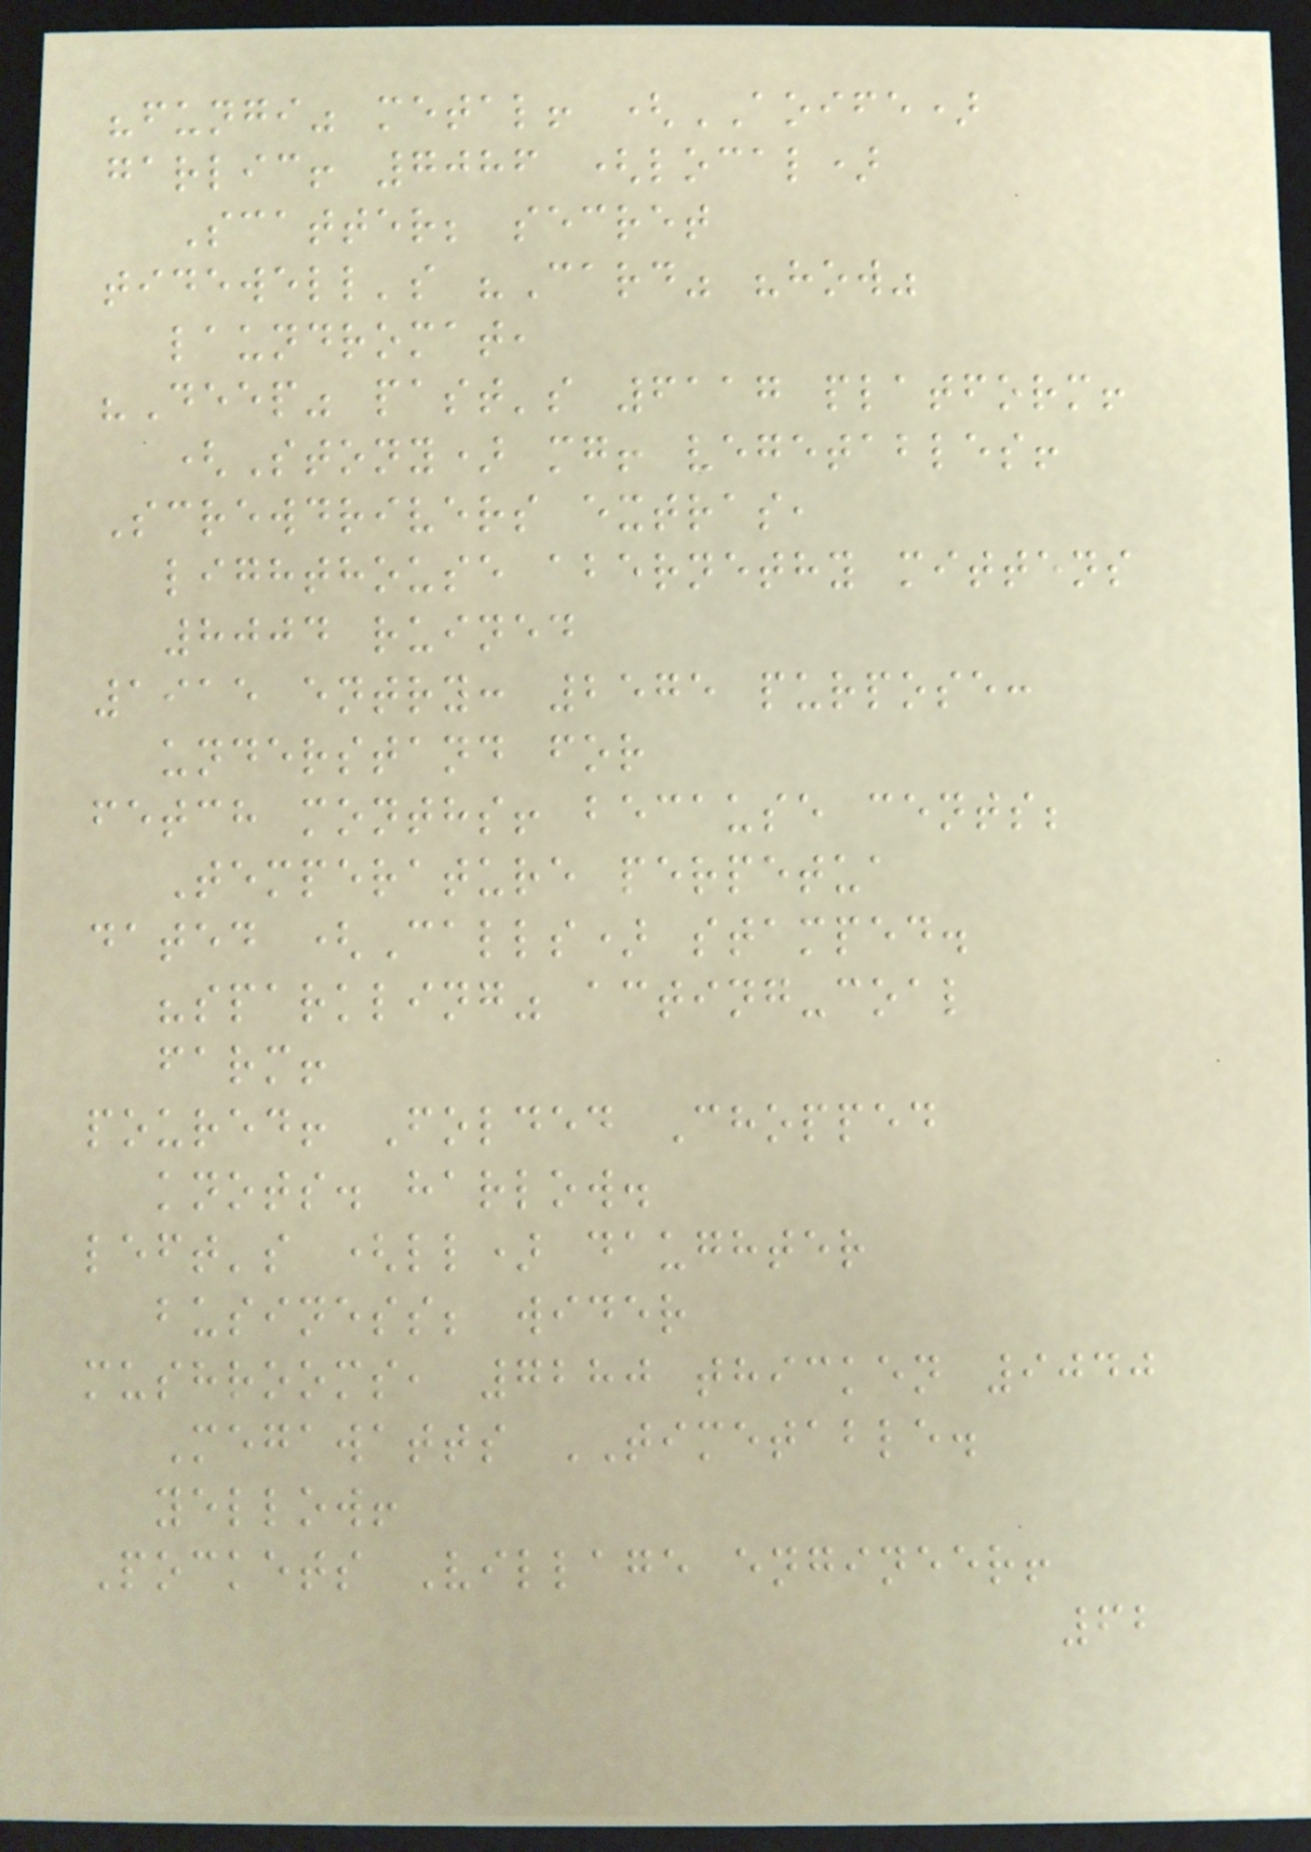"fungi" metal! (AOIFE)
garlic! 7086 (local)
Scatter; secret
tidewell's "Card" "how"
laundromat,
"Deep" past's 6117 platform!
(Stony) mg! vegetables!
Screwdrivers extras,
lighthouse abernethy mittens
8004 ruined
1915 entry: 2575 purpose:
understand for
fetch months! because cents;
Temperature perpetua
dated (Calls) stamped.
"sparkling" acting-coal
farm!
poured! Folded Chopped
knots. harlow.
left's (ll) daughter
business; wider
mushrooms, 7280 thicken 9040
Megawatts TIMETABLE.
yellow!
Pockets Village engineer!
62
